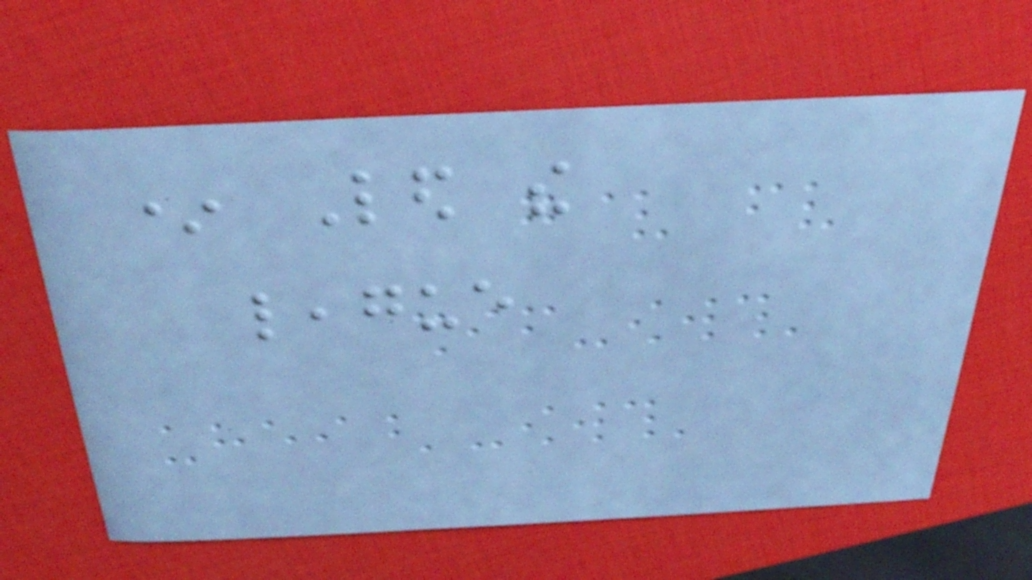* Led the
league
